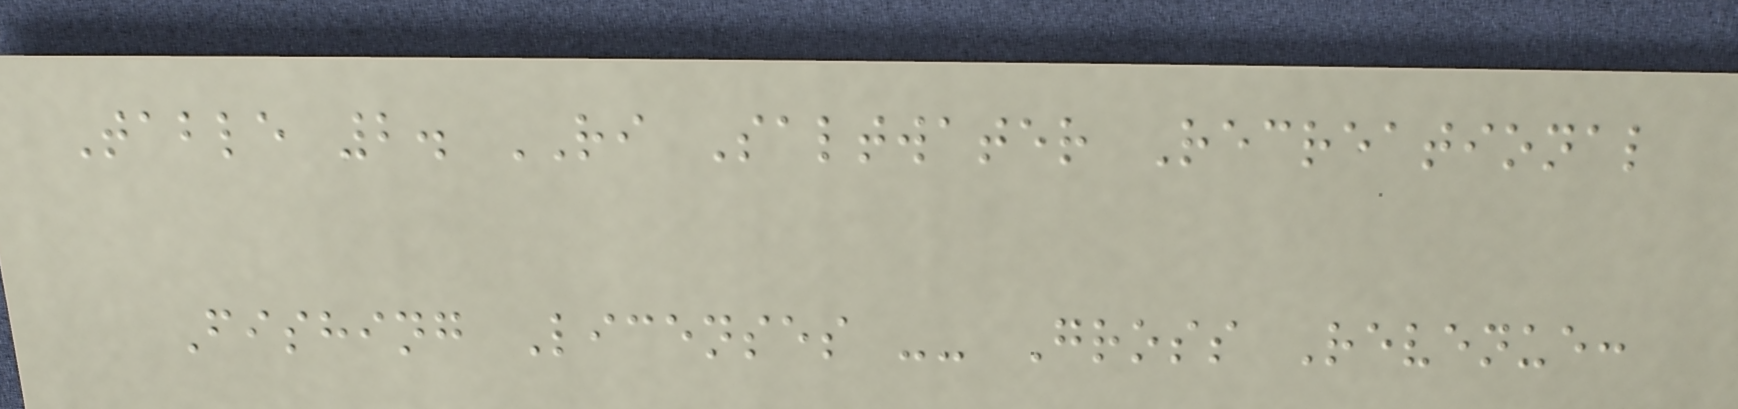Table 2. RI Saltwater Recreational
Fishing Licenses -- Gross Revenue:
